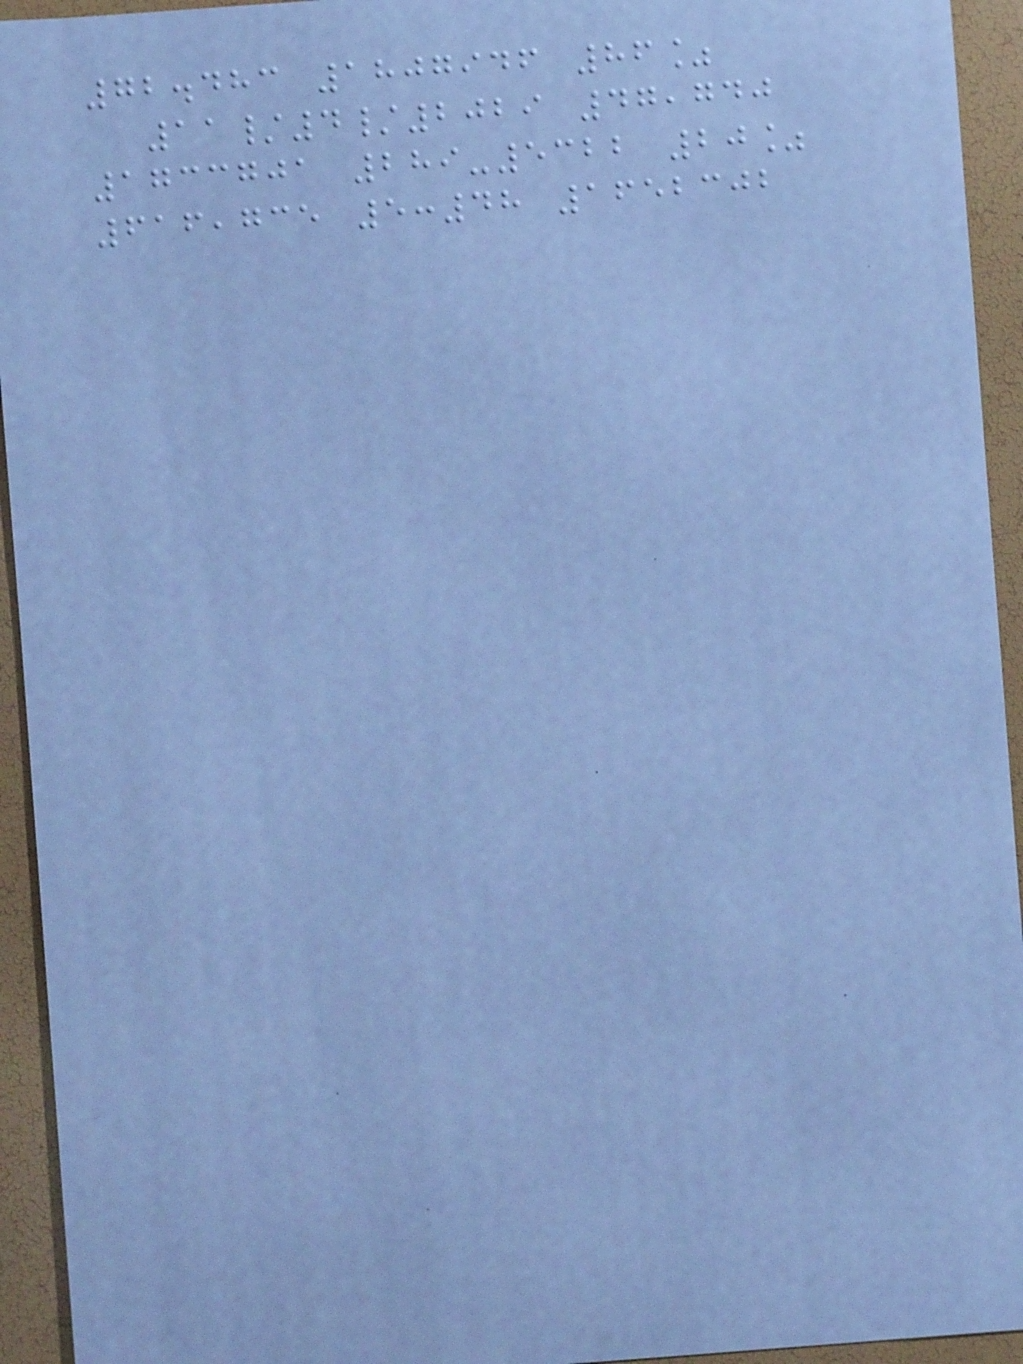72.483 1807946 86%
11/4/2029 47,740
1733701 289-5322 20%
616,735 5:48 1652302
